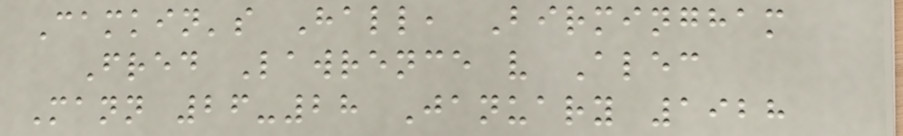Camkin's Hall, Birmingham
Fred Lawrence v Alec
Mann 26-28 January 1928
